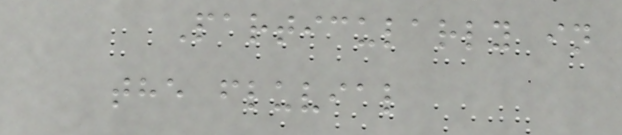Particularly in
the fluvial
